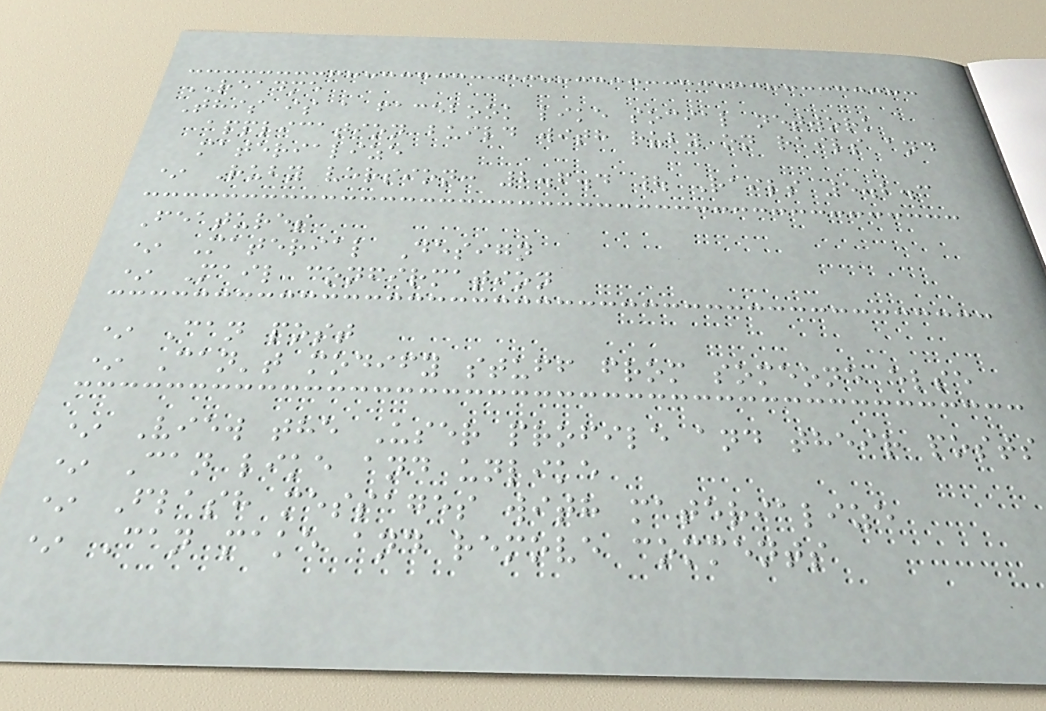README
This is a facebook like social network
application build with ruby on rails and
materialize
* Ruby version: 2.6.4 | Rails 5.2.3
Features
* Material Design
* Mail confirmation
* Can post
* Can't modify stuff from someone else
* View the User profile and their posts
* Can like and unlike
* Flash messages with materialize
* Can make and remove comments
